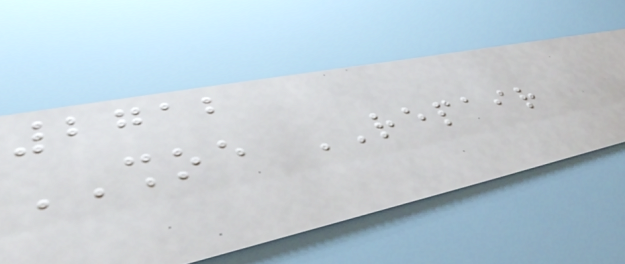2712
SHOE REPAIR
